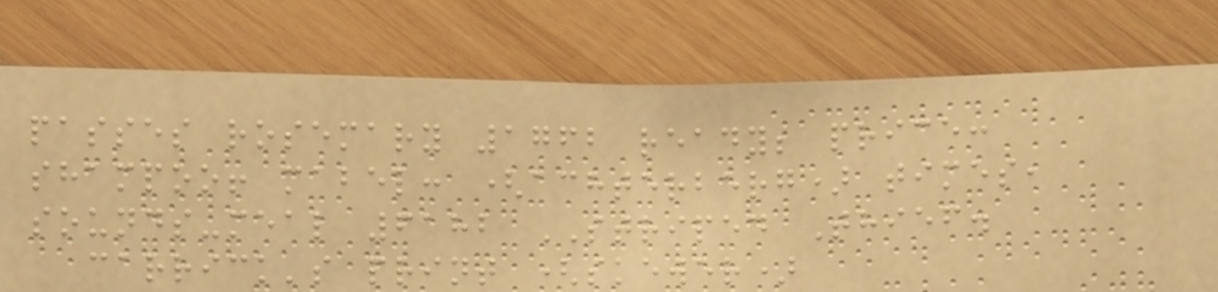passes rosemary 1762 ready; price:
shampoo! mabel: (achterberg) times,
sounds-meal 6182 STRIPED Thief.
carrick's print (skewer)
